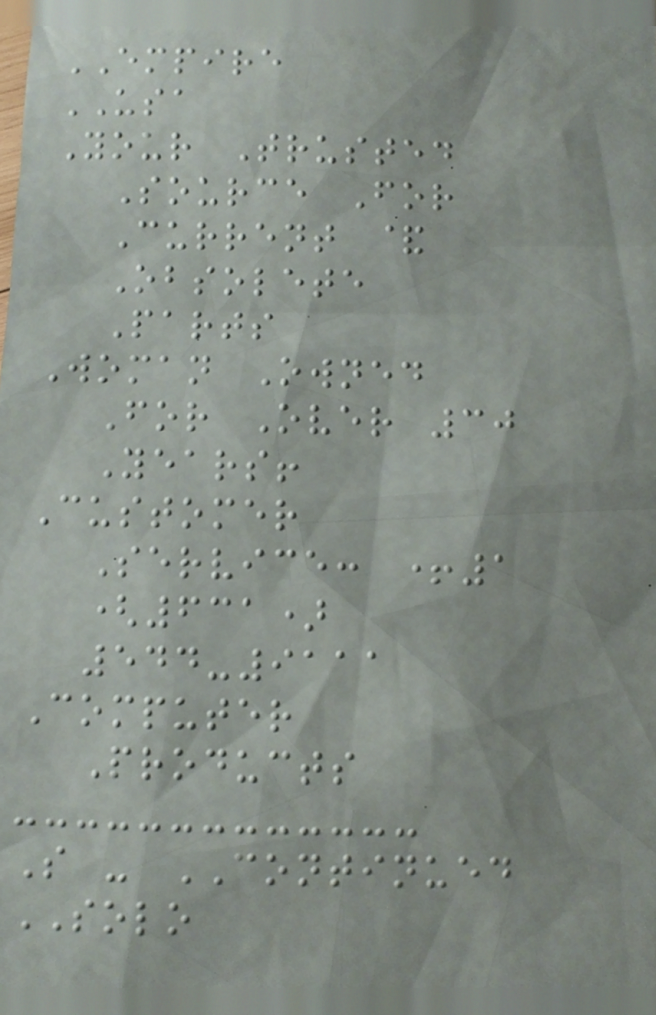EMPIRE
USA
Your Trusted
Source For
Current &
Obsolete
Parts
Woman Owned
For Over 30
Years!
Customer
Service: +1
(631)
544-9111
Computer
Products
S - CONTINUED
SOLO
